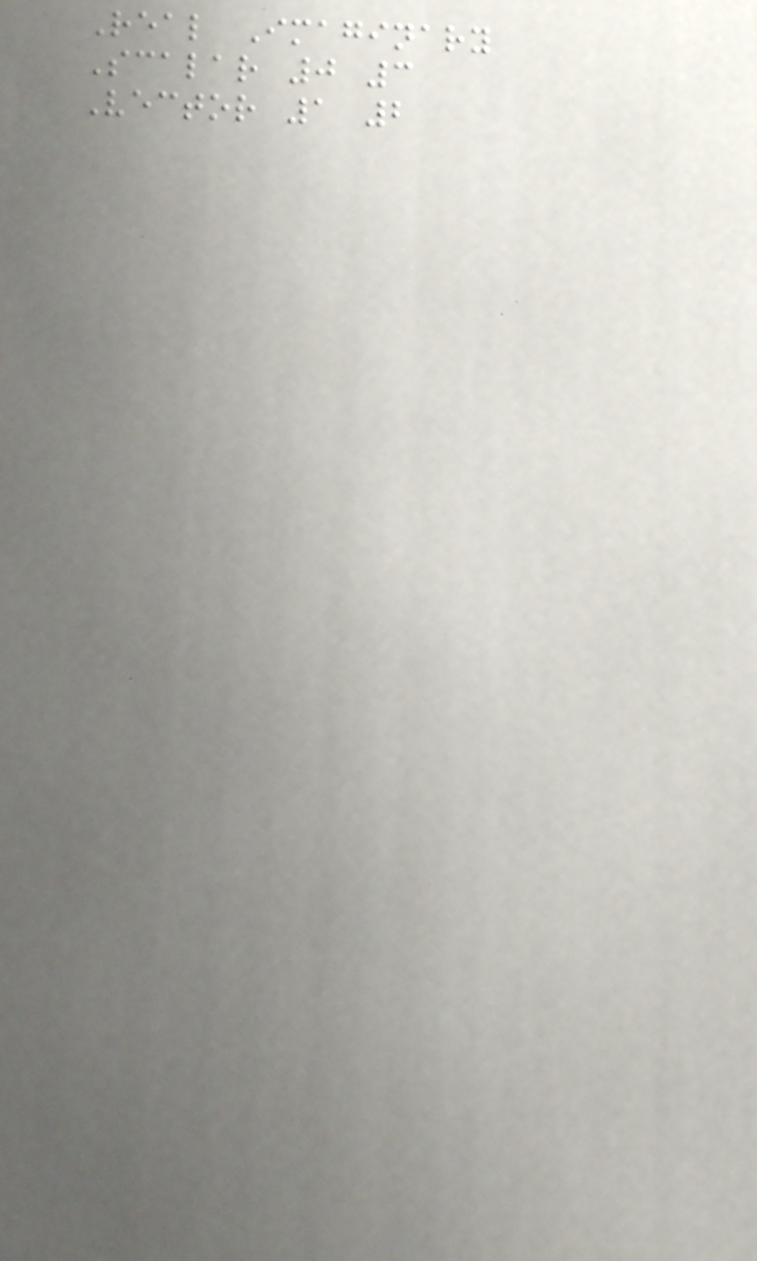Real Imaginary
Scalar 0 3
Vector 1 2
